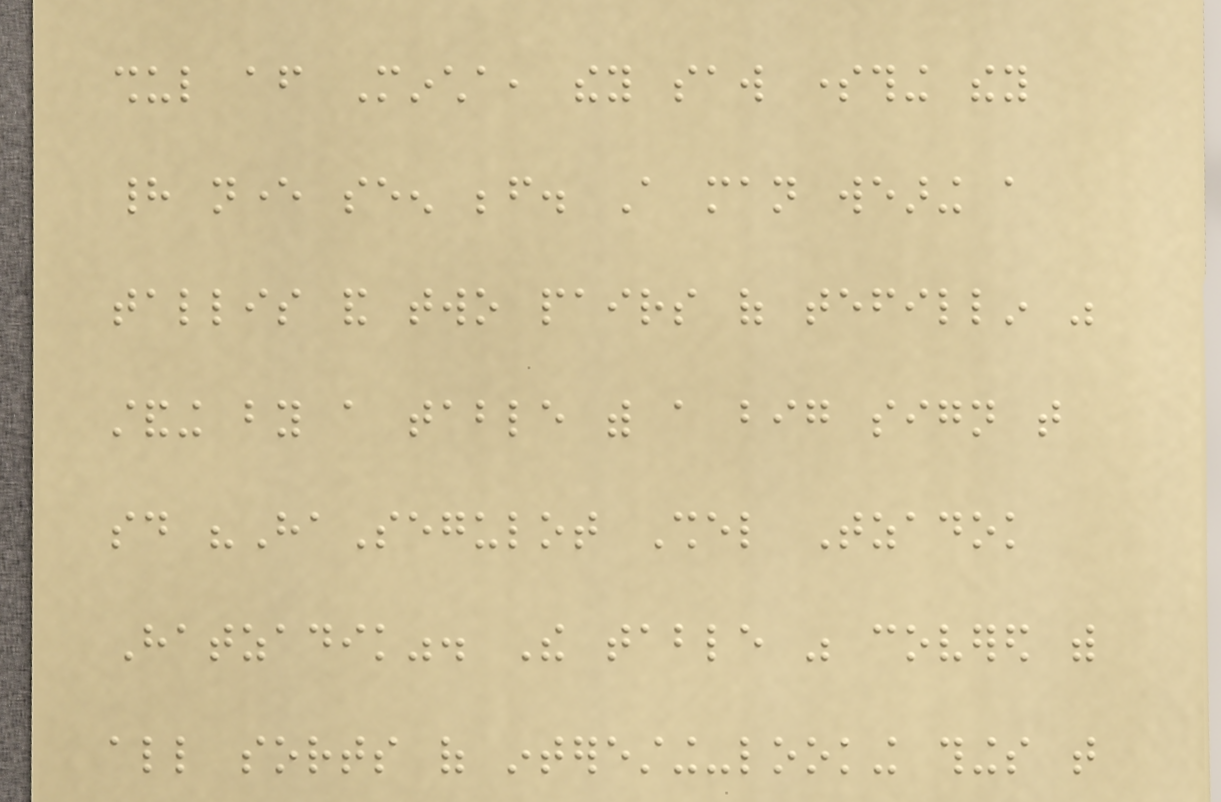shul after Mincha, they saw something they
had never seen before. A man wearing a
tallis and two pairs of tefillin was
standing by a table with a big sign that
said "HaSegulot Shel Tzadok
Hatzadik". The table was covered with
all sorts of interesting-looking things that
